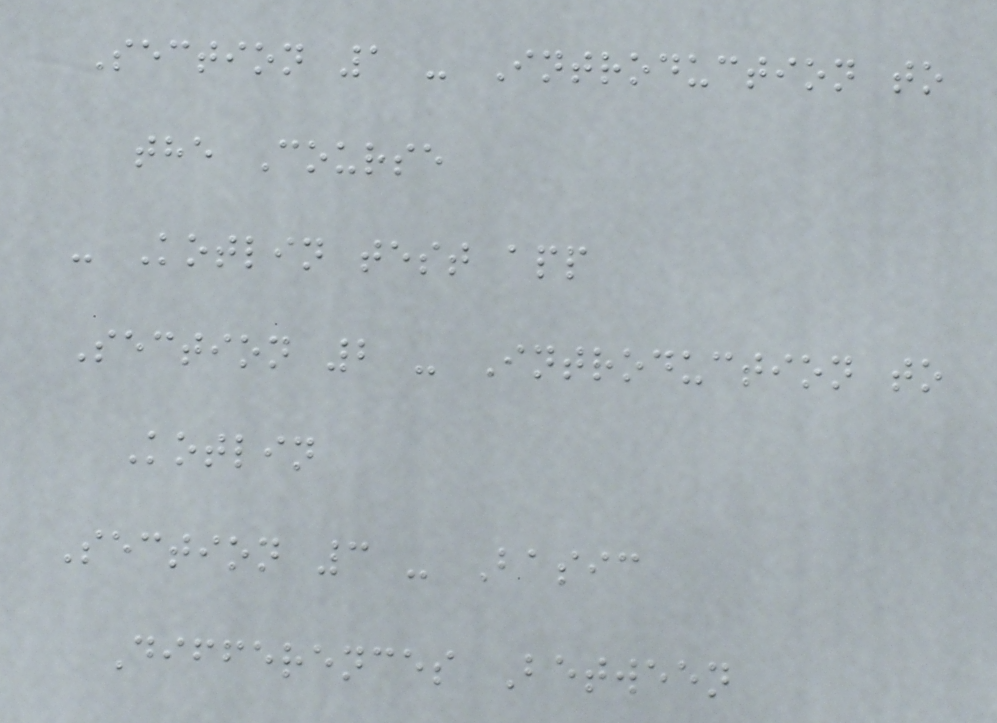Section 1 - Introduction to
the Course
- Kotlin test app
Section 2 - Introduction to
Kotlin
Section 3 - Basic
Differences Between
